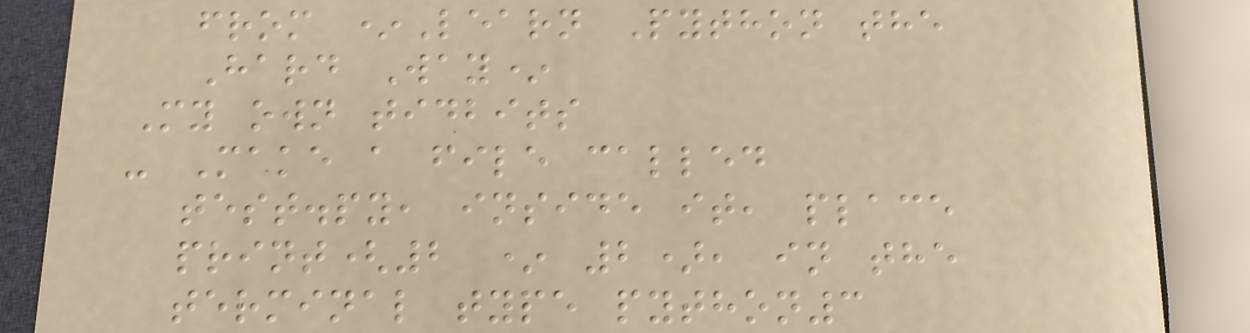from *Learn Python the
Hard Way*
My own tidbits
- Make a file called
test.py, inside it, place
print(2 * 2), in the
terminal type python3
